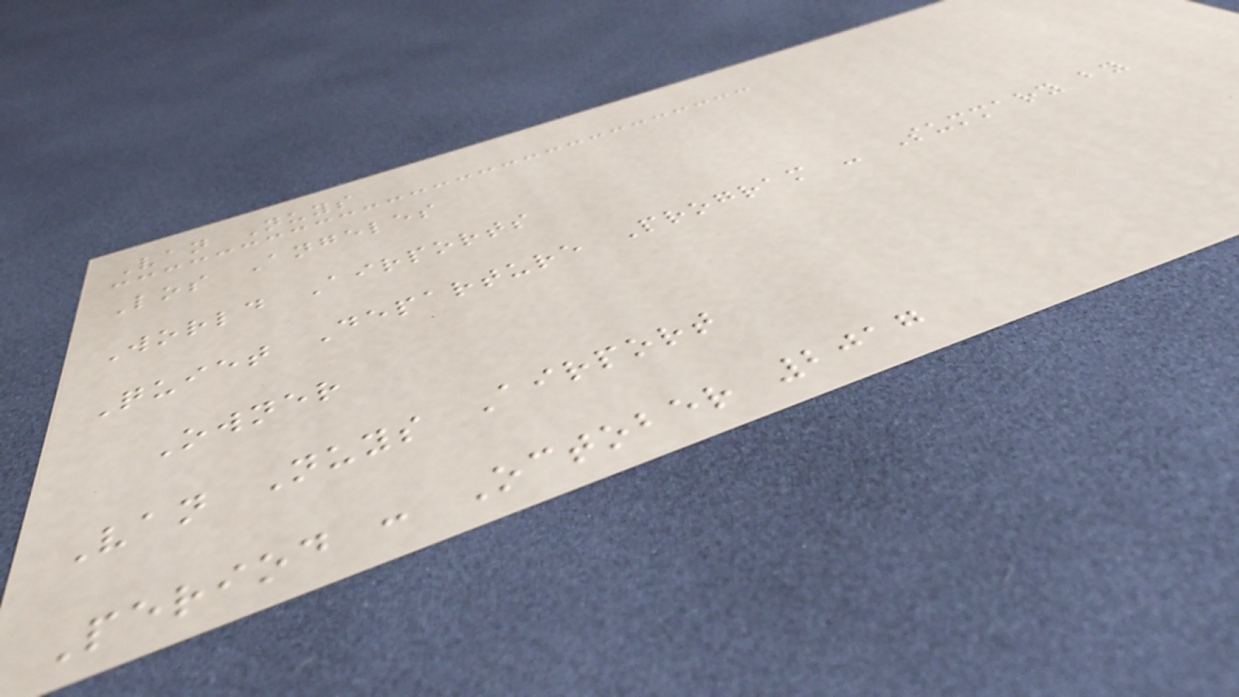Van Nuys
Los Angeles
World Airports
Quiet Departure Program - Summary by
Owner
Van Nuys Airport
Period : October 2017
